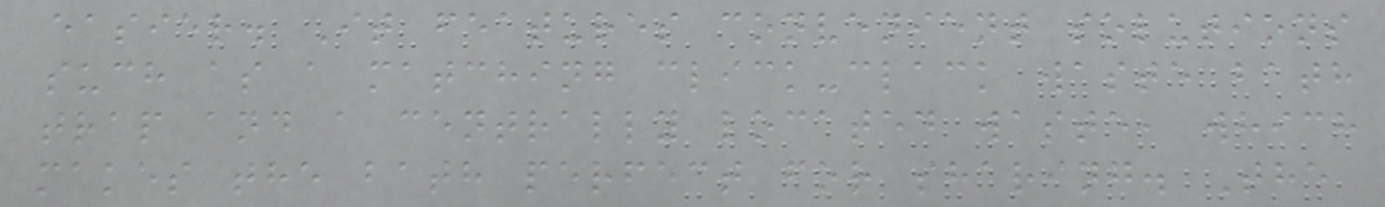easier. It features convenient solutions
such as a matching click-clack waste bath
trap and a centrally located waste, which
makes the bath perfect for sharing. The
